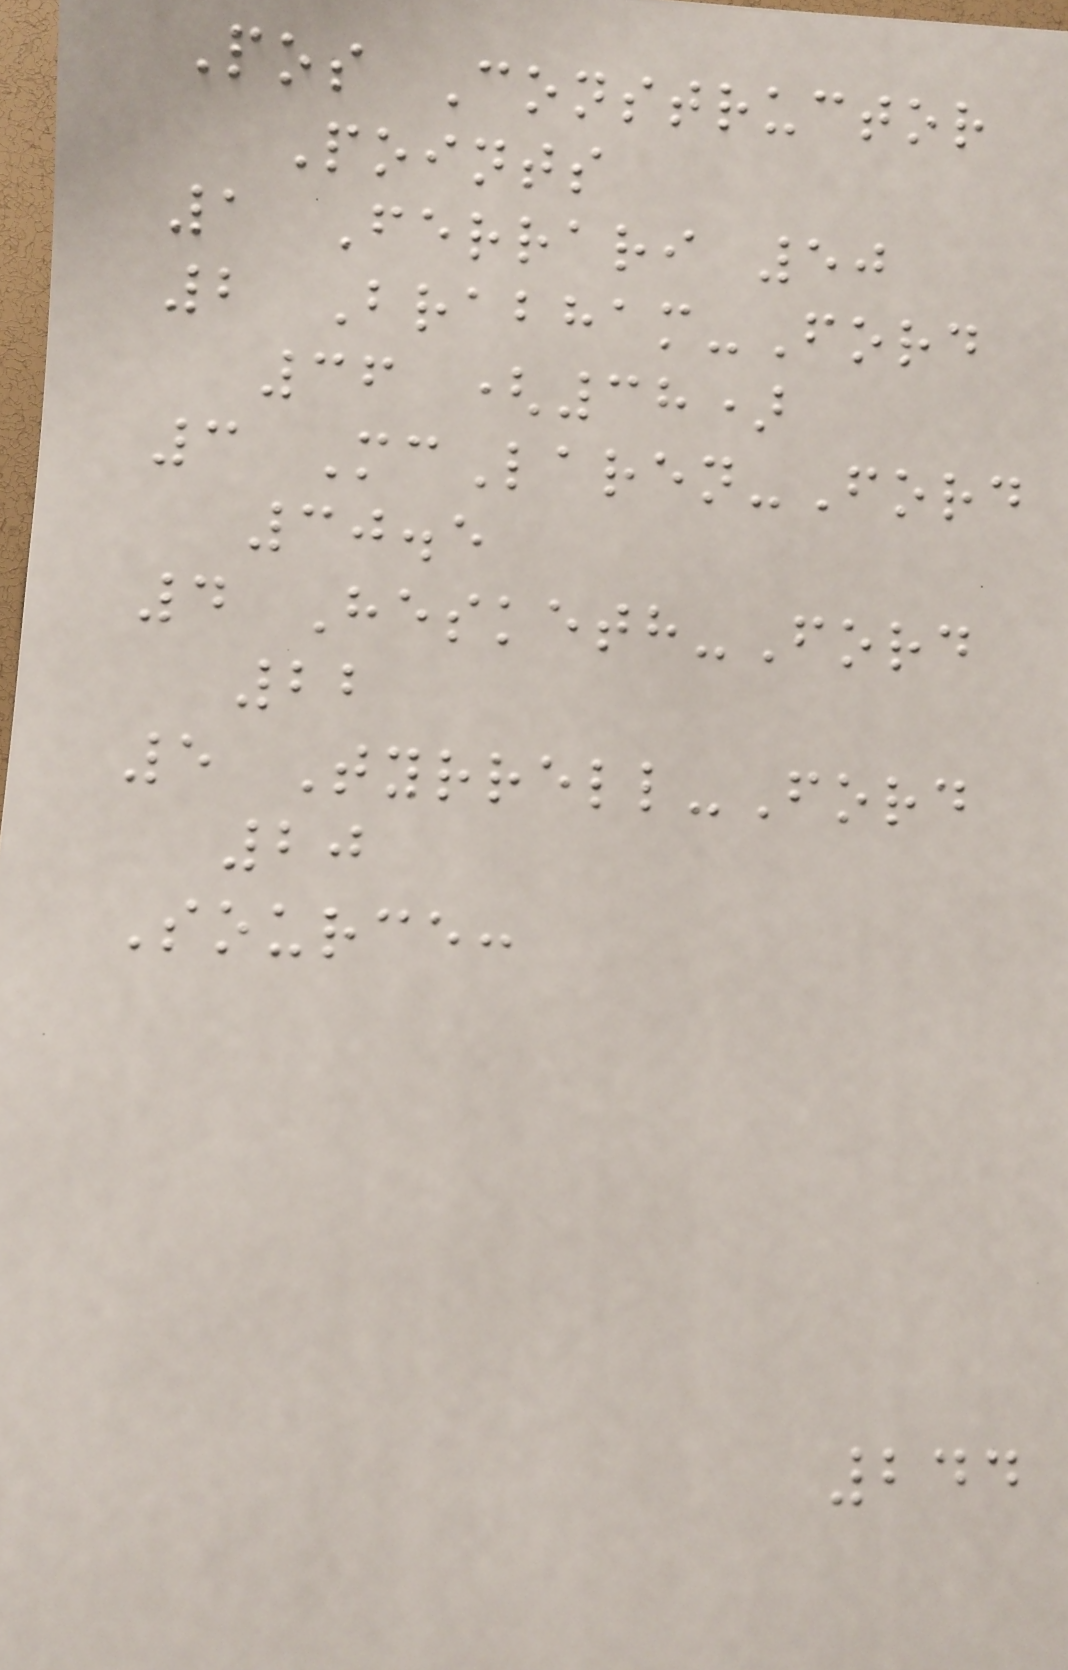Pos Constructor
Points
1 Ferrari 50
2 Brabham-Ford
36 (38)
3 McLaren-Ford
30.5
4 Hesketh-Ford
22
5 Tyrrell-Ford
20
Source:
244
